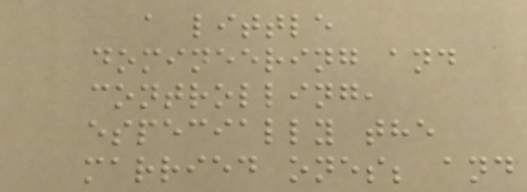a little
domineering and
controlling,
especially the
married ones; and
